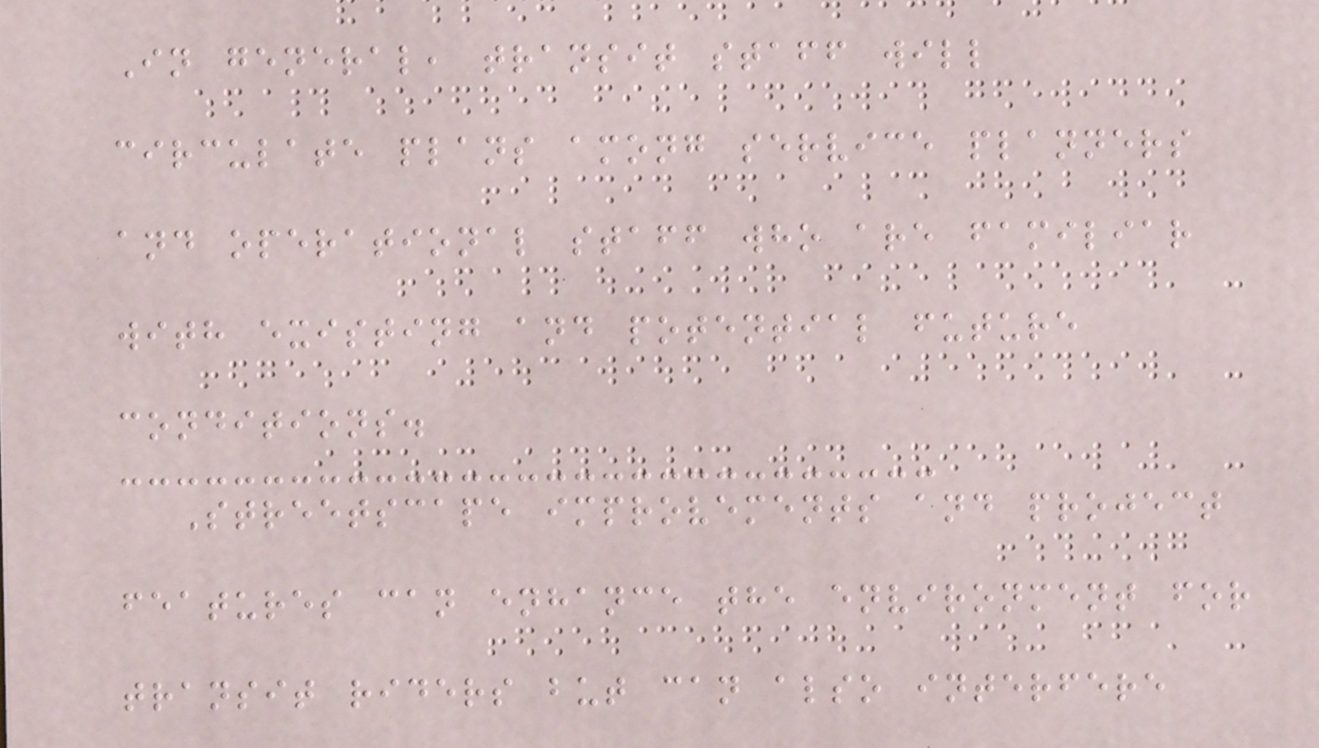In general, transit staff will
circulate plans among service planners
and operational staff who are familiar
with existing and potential future
conditions.
Streetscape improvements and project
features can enhance the environment for
transit riders but can also interfere
